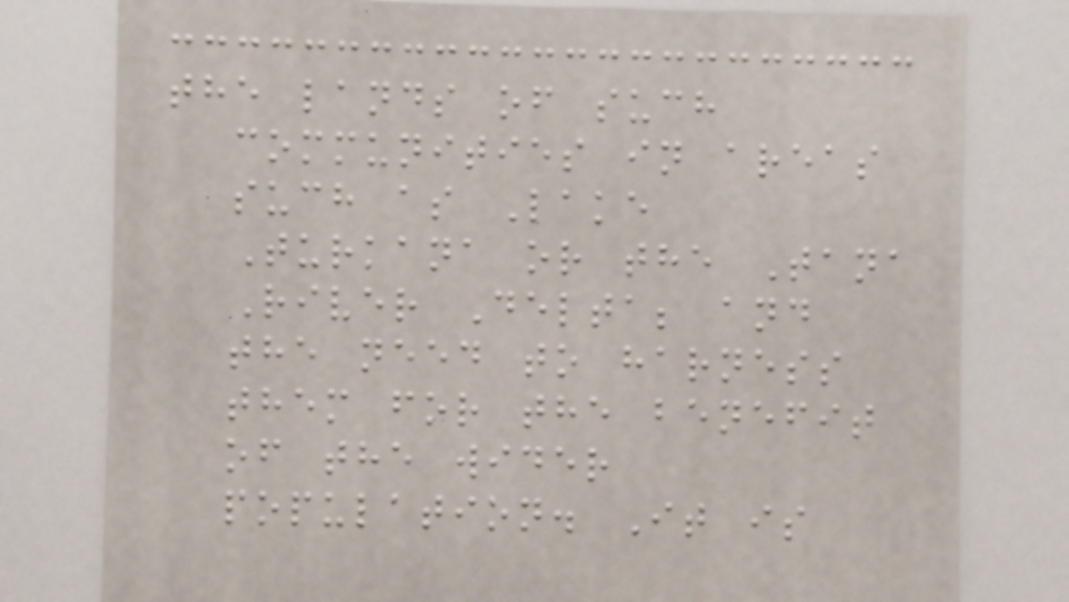the lands of such
communities in areas
such as Lake
Turkana or the Tana
River Delta; and
the need to harness
them for the benefit
of the wider
population. It is
